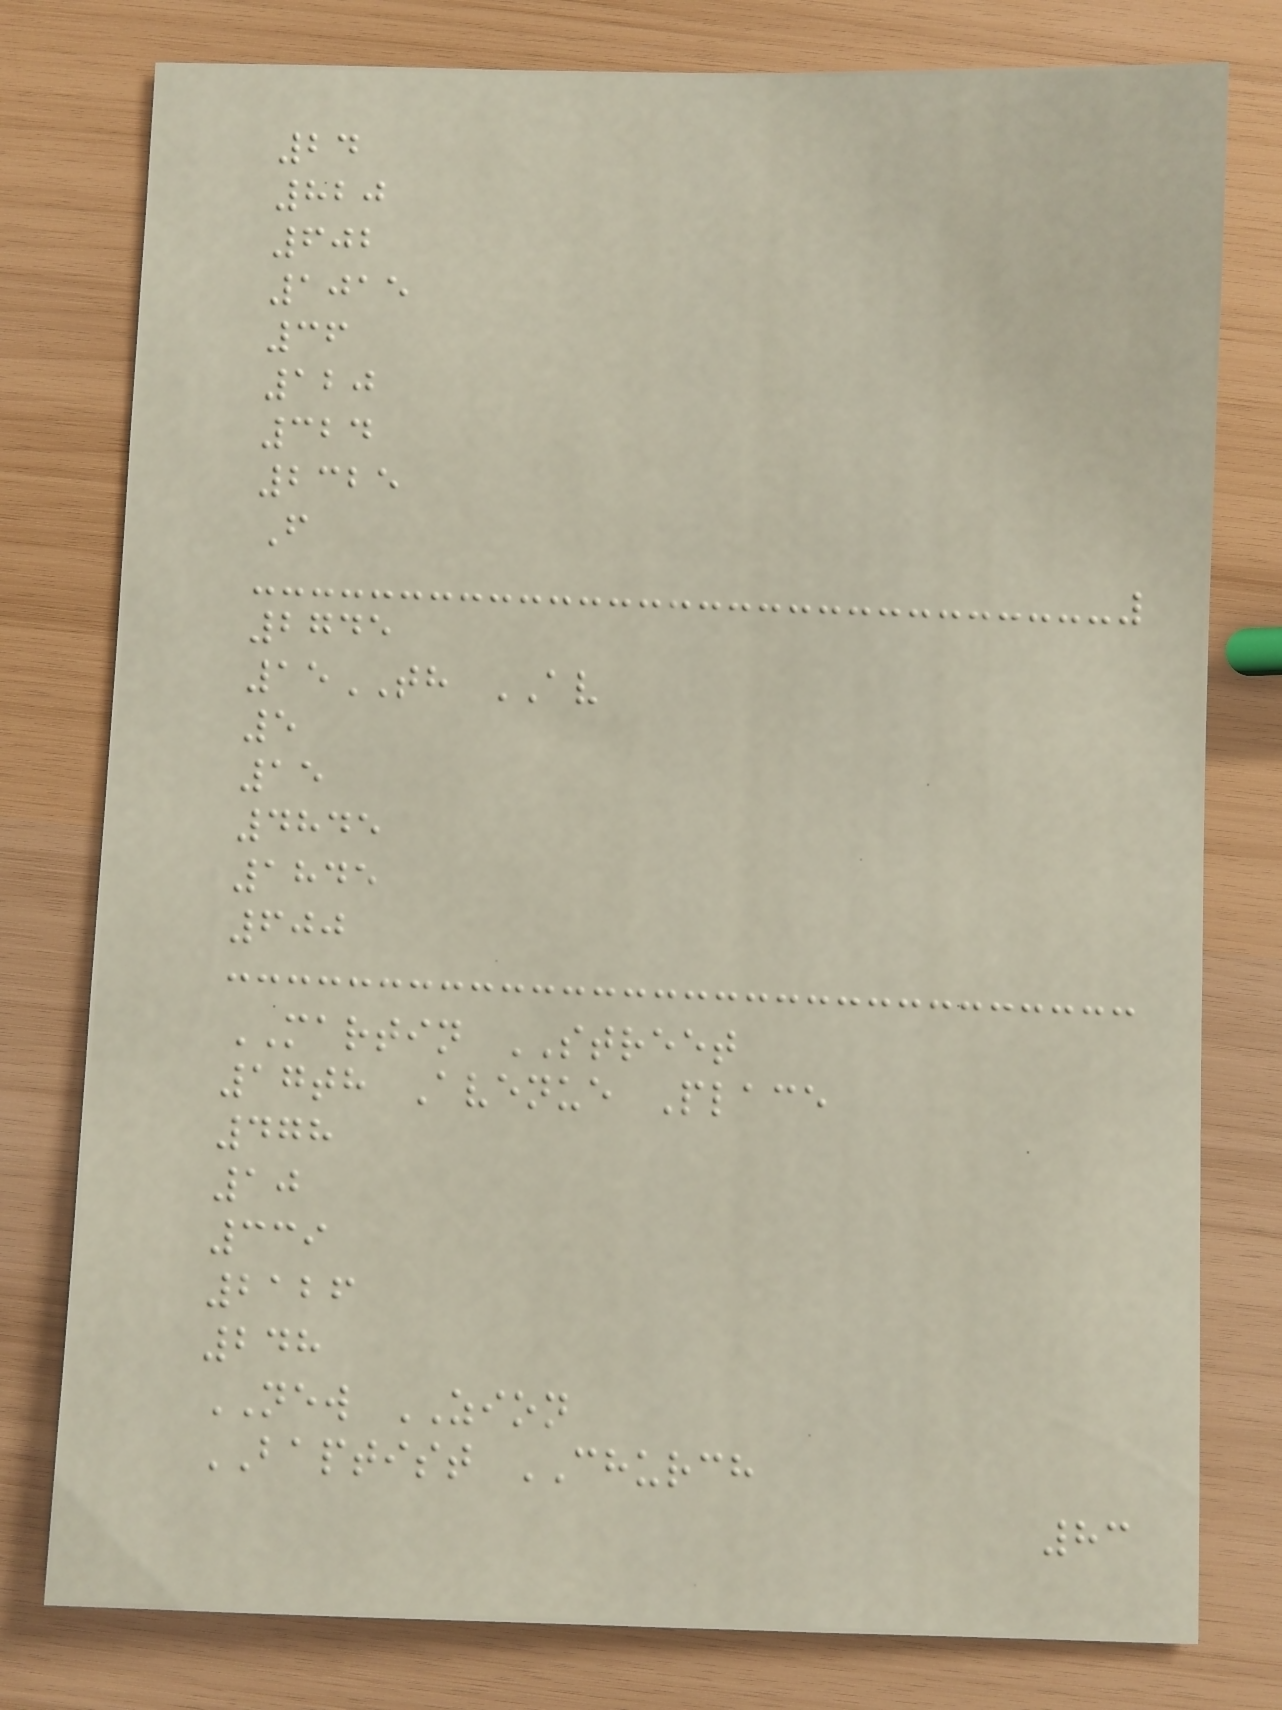24
820
602
1015
36
120
324
2325
F
2745
15TH AV
5
15
4845
1845
600
MARTIN STREET
17th Avenue Place
478
10
339
2126
248
NEW ZION
BAPTIST CHURCH
83
